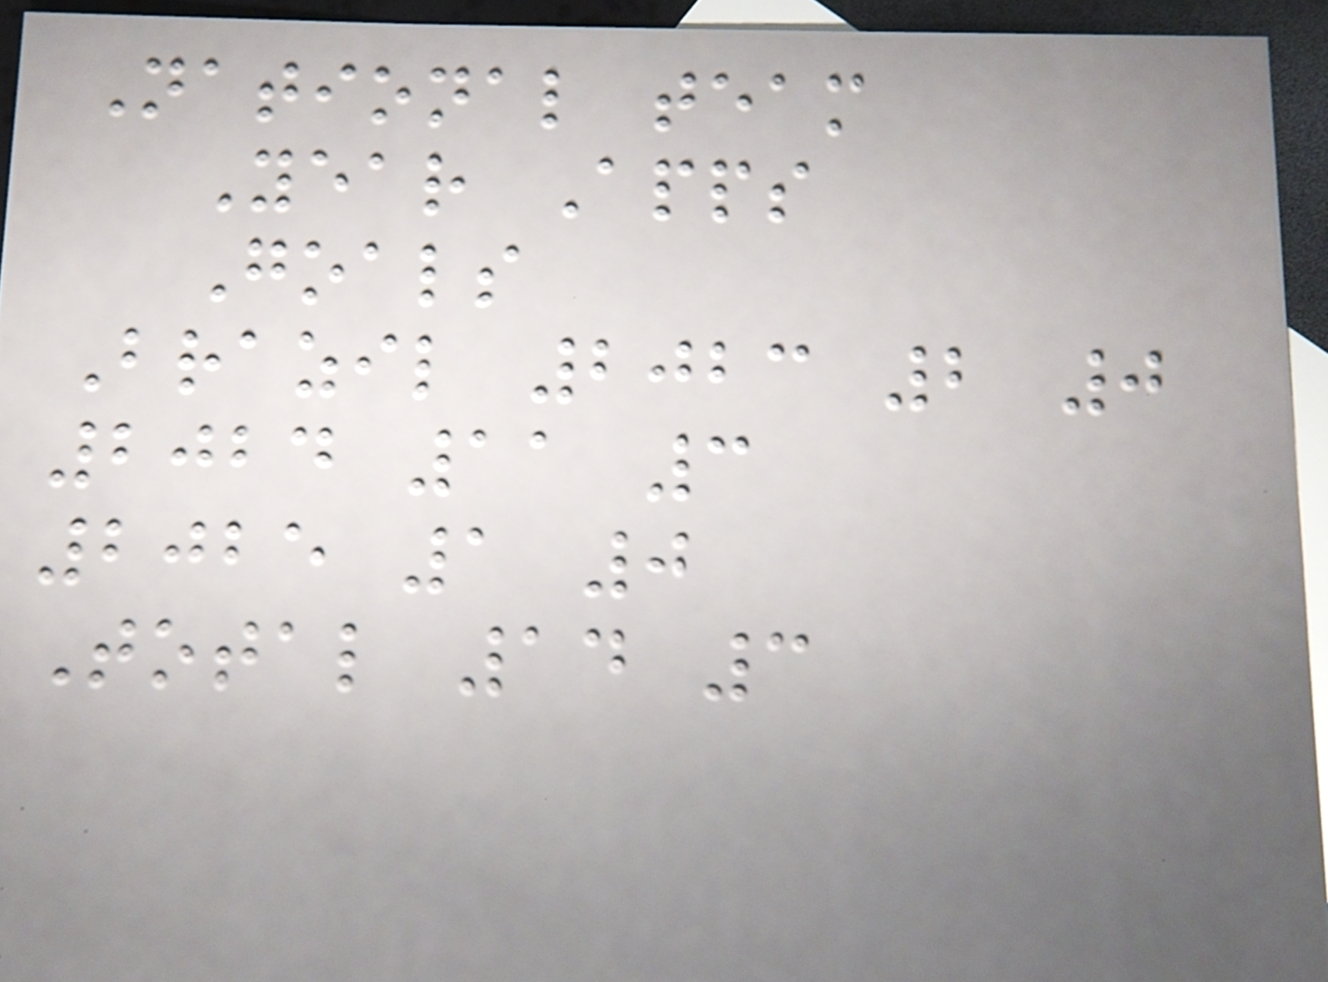National team
Year Apps
Goals
Brazil 2023 2 0
2024 11 3
2025 1 0
Total 14 3
